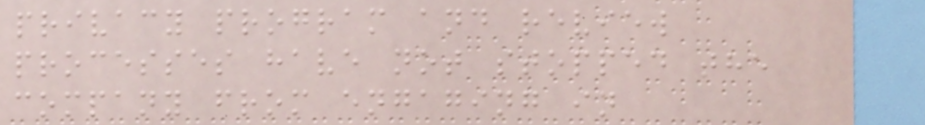privacy program and review
processes have not stopped the
company from engaging in
